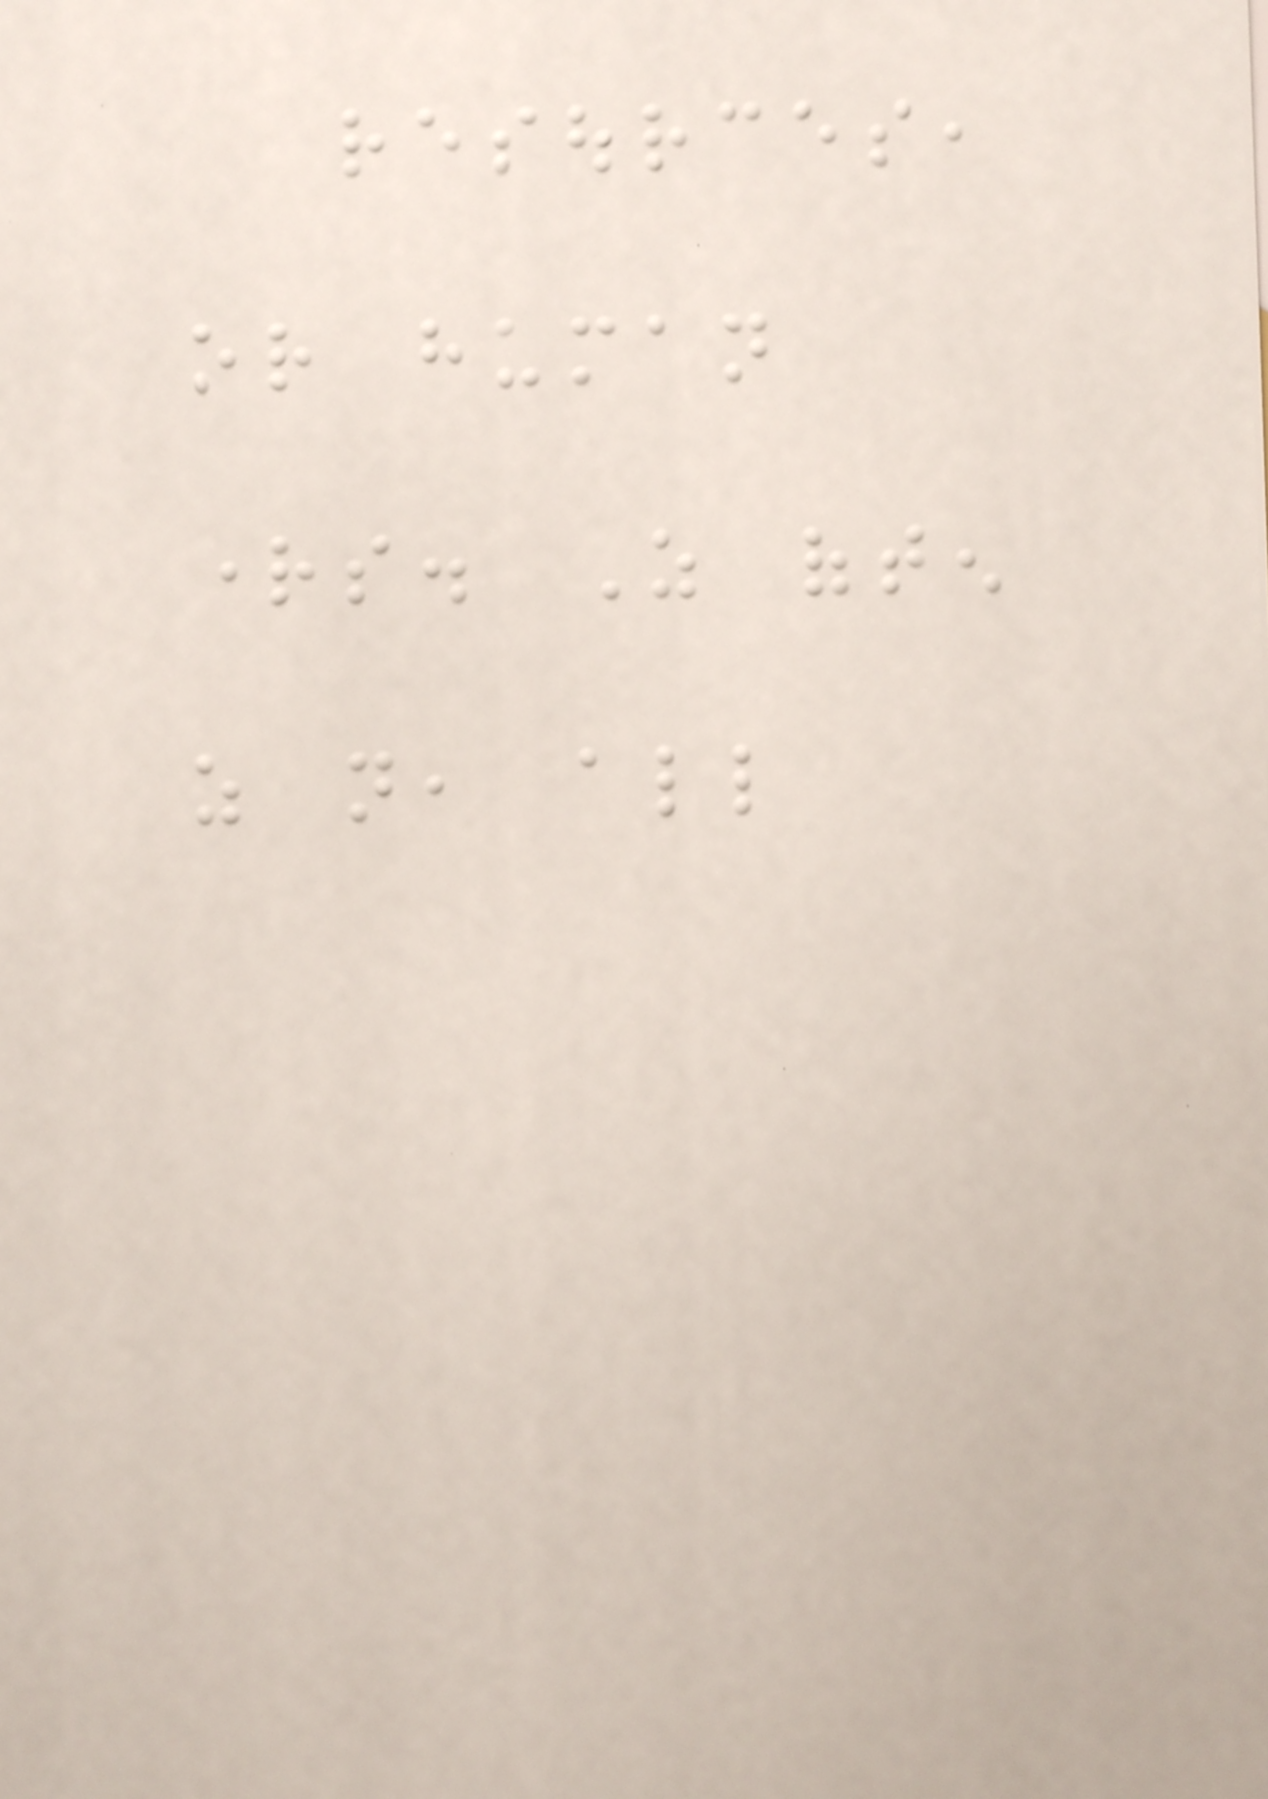resources,
or human
rights. As often
as not, all
